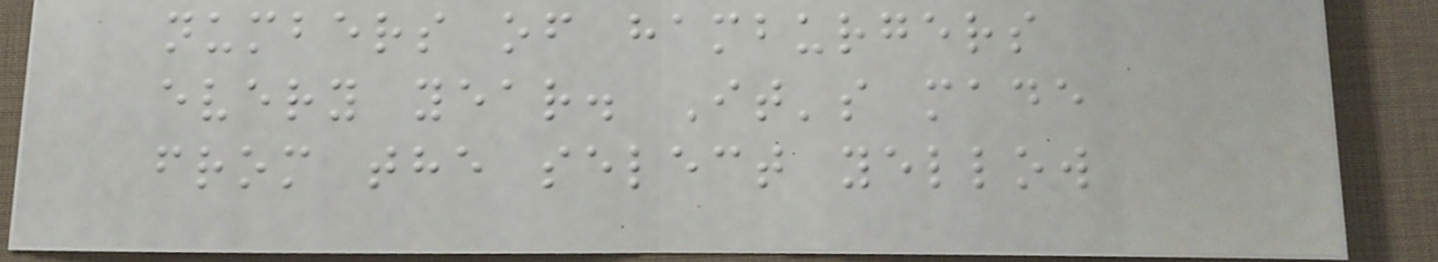numbers of hamburgers
every year. It's made
from the select yellow
